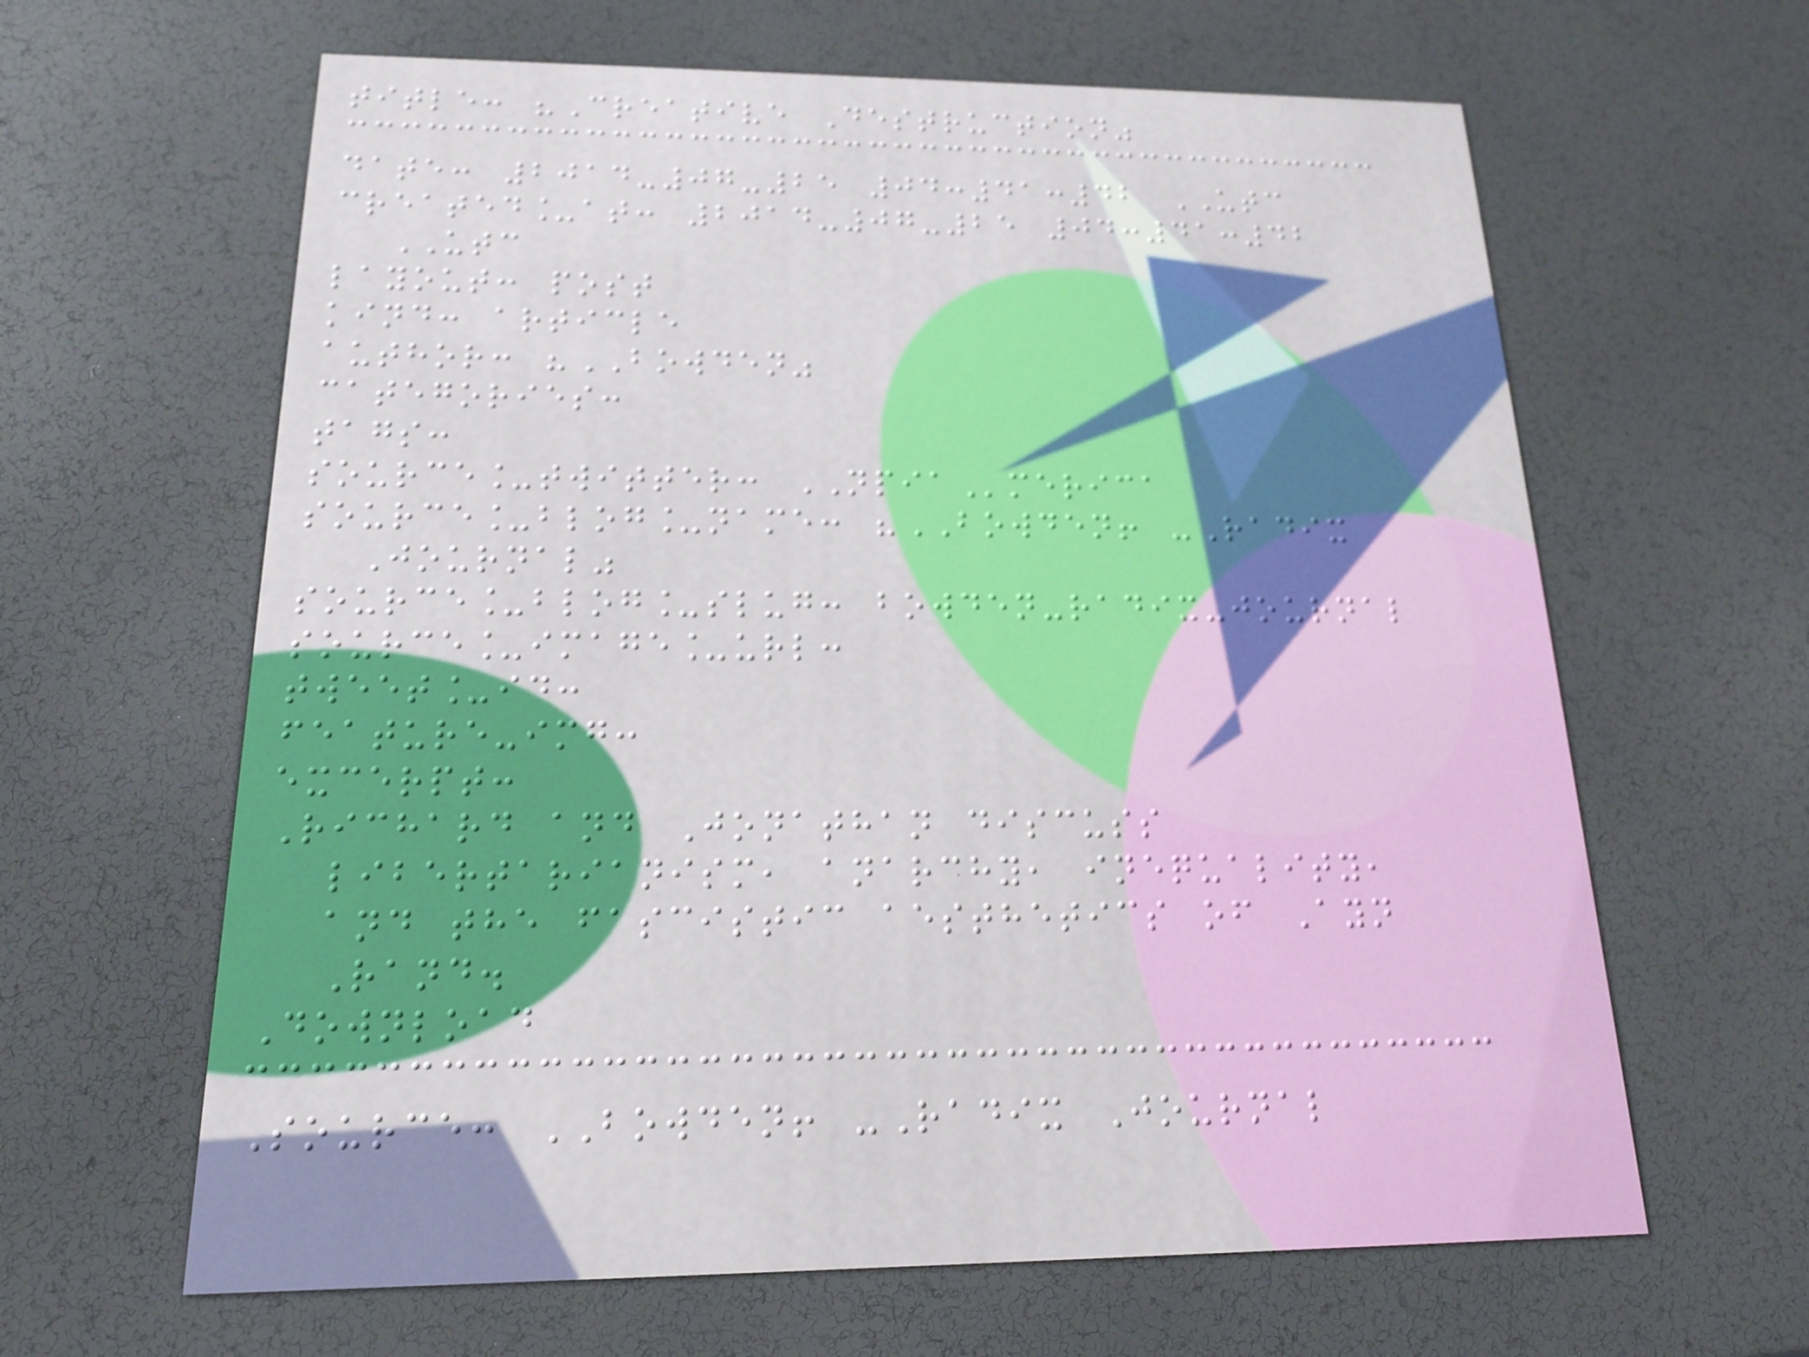title: "Creative Destruction"
date: 2014-07-25 04:41:42 UTC
created_at: 2014-07-25 04:41:42
UTC
layout: post
kind: article
author: "BOWDEN"
categories:
tags:
source_twitter: NPIAmerica
source_blog_name: "BOWDEN! -Radix
Journal"
source_blog_slug: bowden-radix-journal
source_image_url:
tweet_id:
feature-img:
excerpt:
Richard and Jonathan discuss
libertarianism, anarchy, inequality,
and the fascistic aesthetics of Ayn
Rand.
Download
Source: BOWDEN! -Radix Journal
